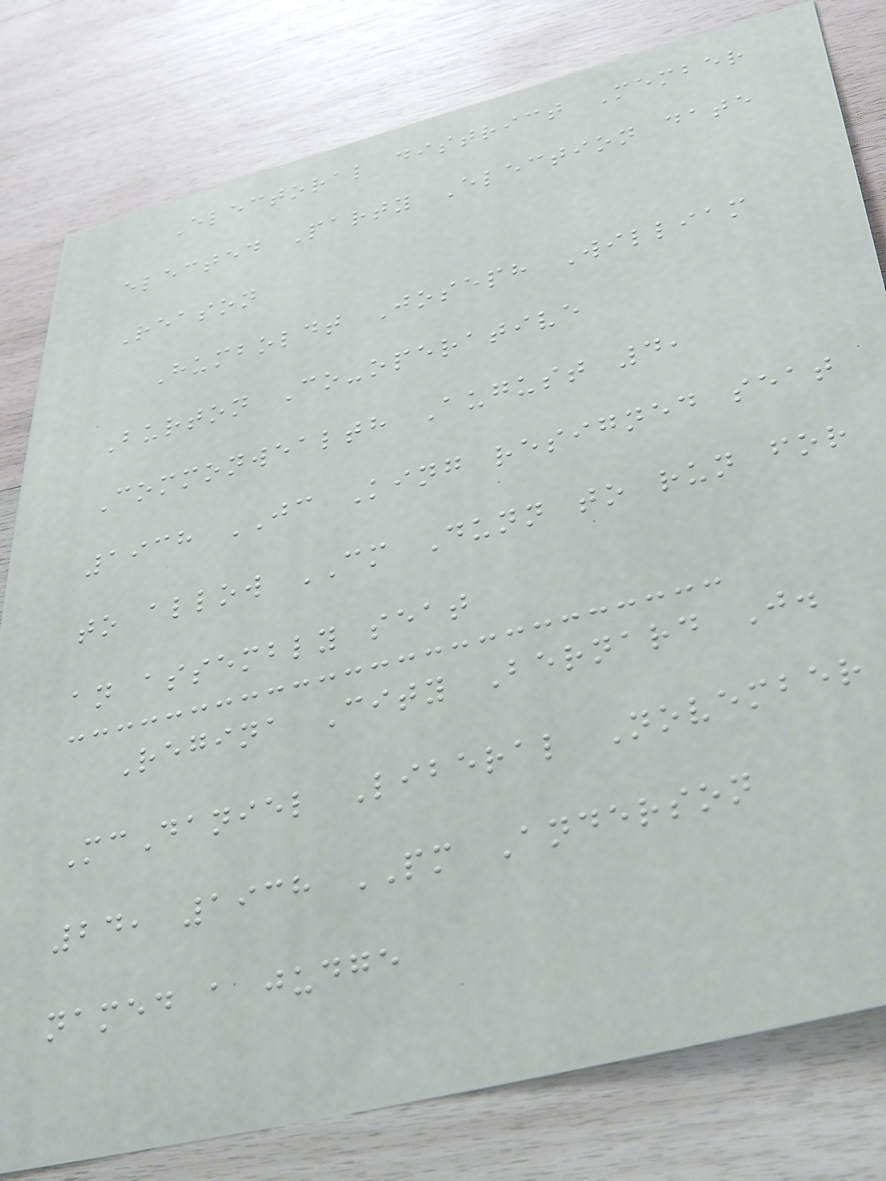Electoral district Member
elected Party Election date
Reason
Humboldt Joseph William
Burton Co-operative
Commonwealth August 4,
1938 JC King resigned seat
to allow CM Dunn to run for
an assembly seat
Regina City Bernard J.
McDaniel Liberal November
24, 1938 PM Anderson
named a judge
